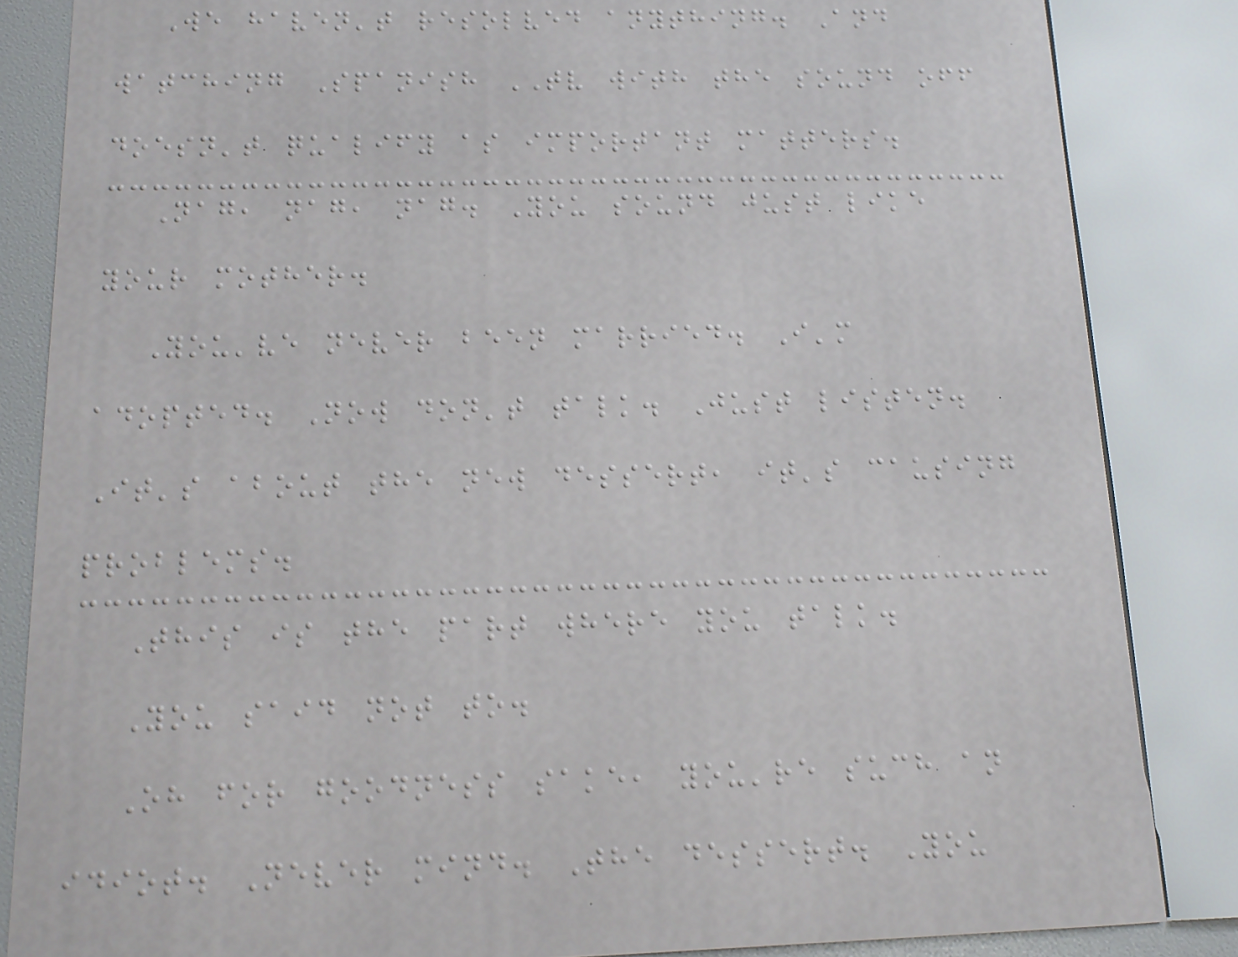We haven't resolved anything. And
watching Spanish TV with the sound off
doesn't qualify as important matters.
Nag, nag, nag. You sound just like
your mother.
You've never been married. I'm
adopted. Now don't talk. Just listen.
It's about the new dessert, it's causing
problems.
This is the part where you talk.
You said not to.
Oh for goodness sake, you're such an
idiot. Never mind. The dessert. You
